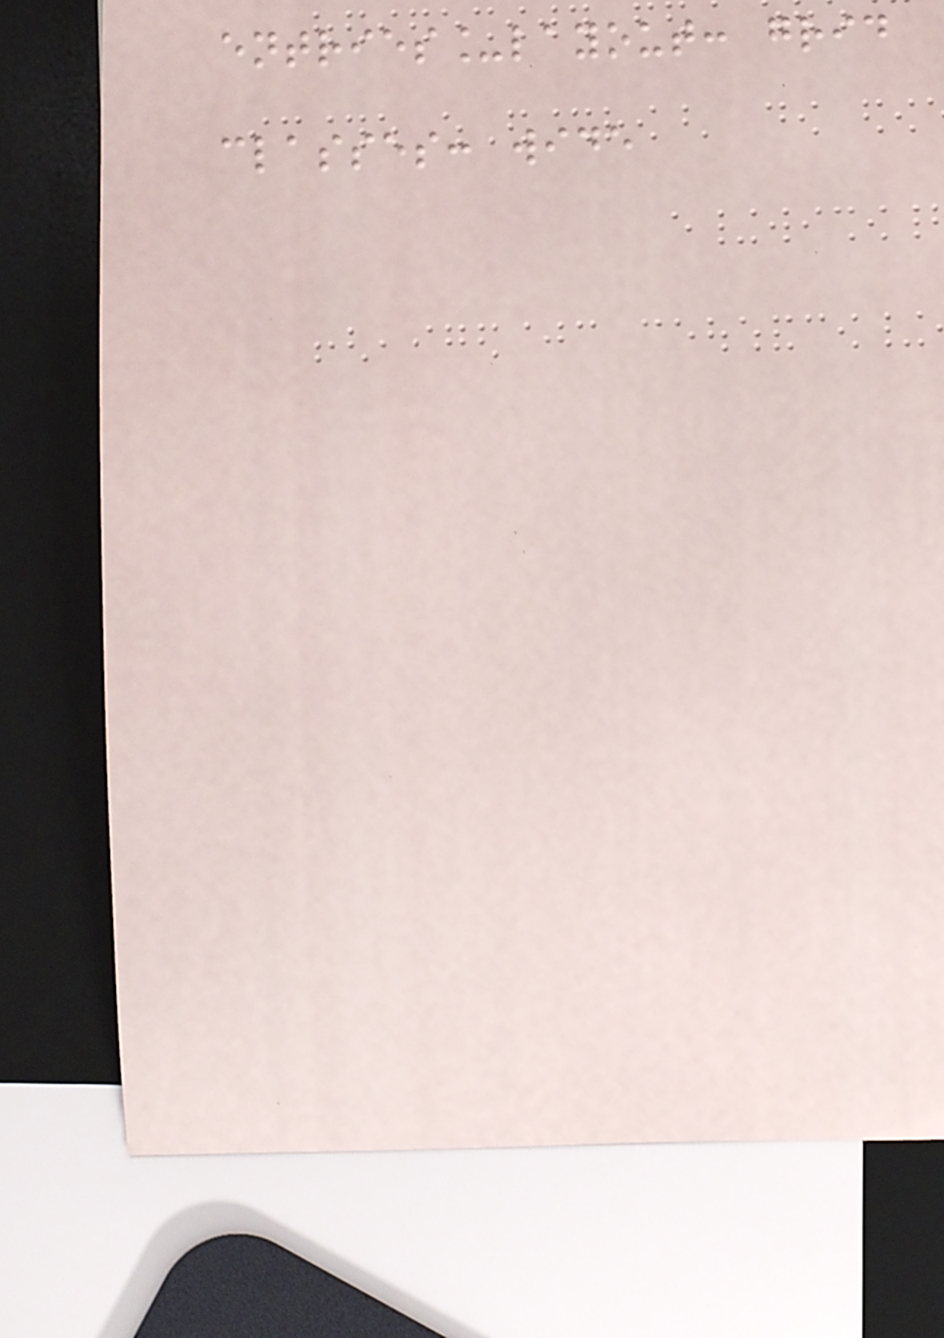entries_layout: grid
classes: wide
